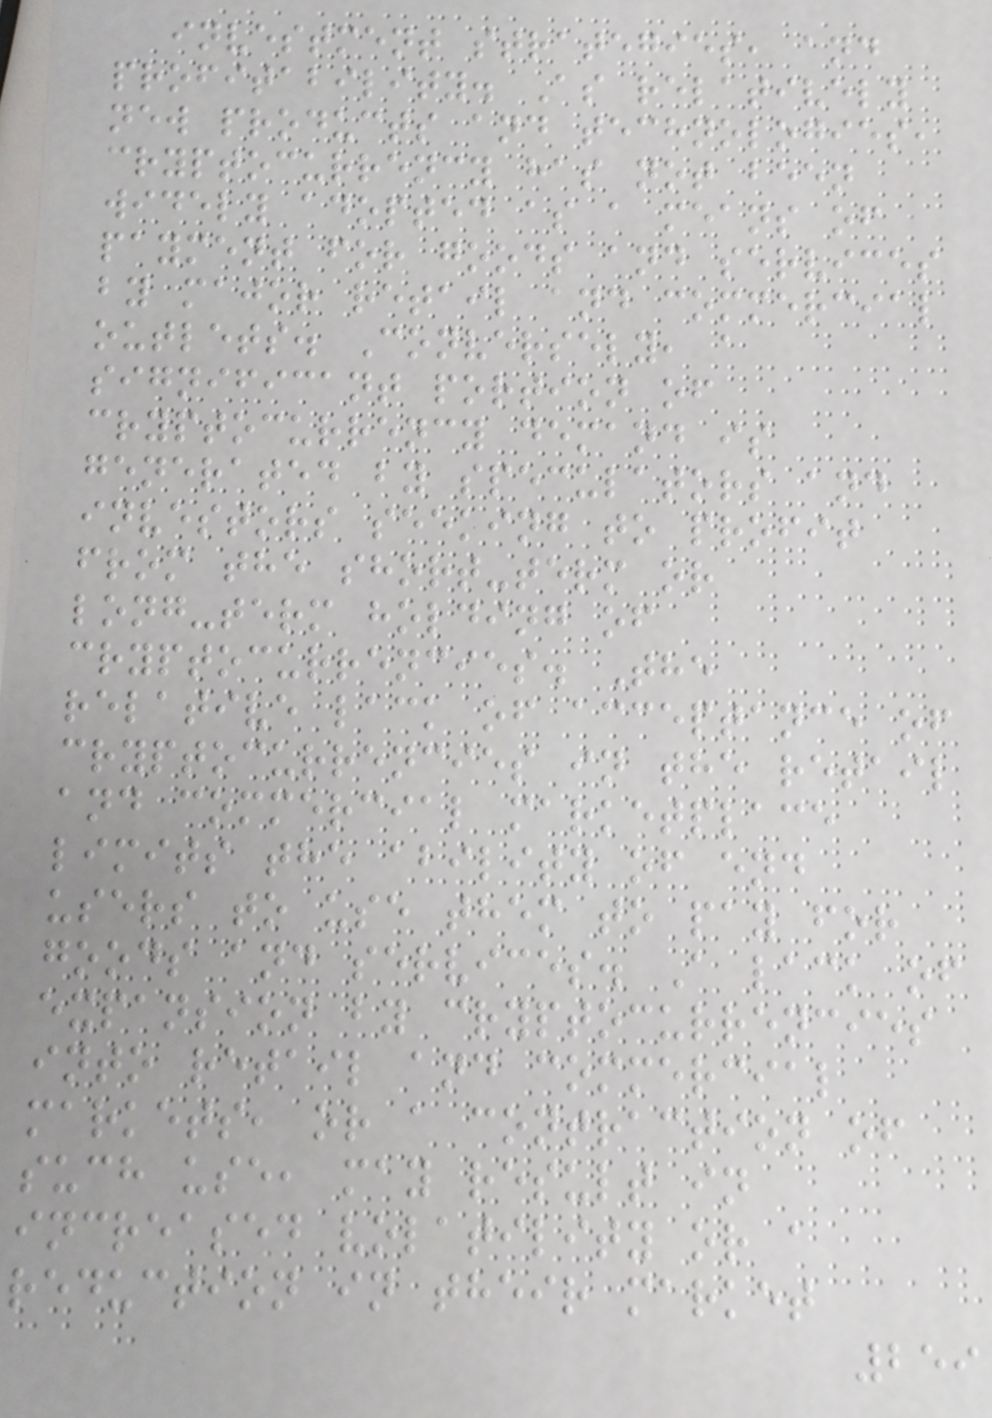investment strategies, and
profitability. As relatively
new products and technologies,
cryptocurrency has not been
widely adopted as a means of
payment for goods and services
by major retail and commercial
outlets. Conversely, a
significant portion of
cryptocurrency demand is
generated by speculators and
investors seeking to profit
from the short-term or
long-term holding of
cryptocurrencies. The
relative lack of acceptance of
cryptocurrencies in the retail
and commercial marketplace
limits the ability of end
users to use them to pay for
goods and services. A lack of
expansion by cryptocurrencies
into retail and commercial
markets, or a contraction of
such use, may result in
increased volatility or a
reduction in their market
259
